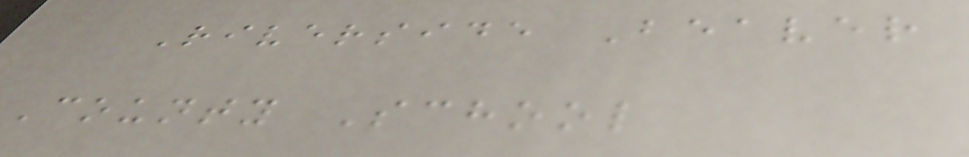Riverside Beaver
County School
